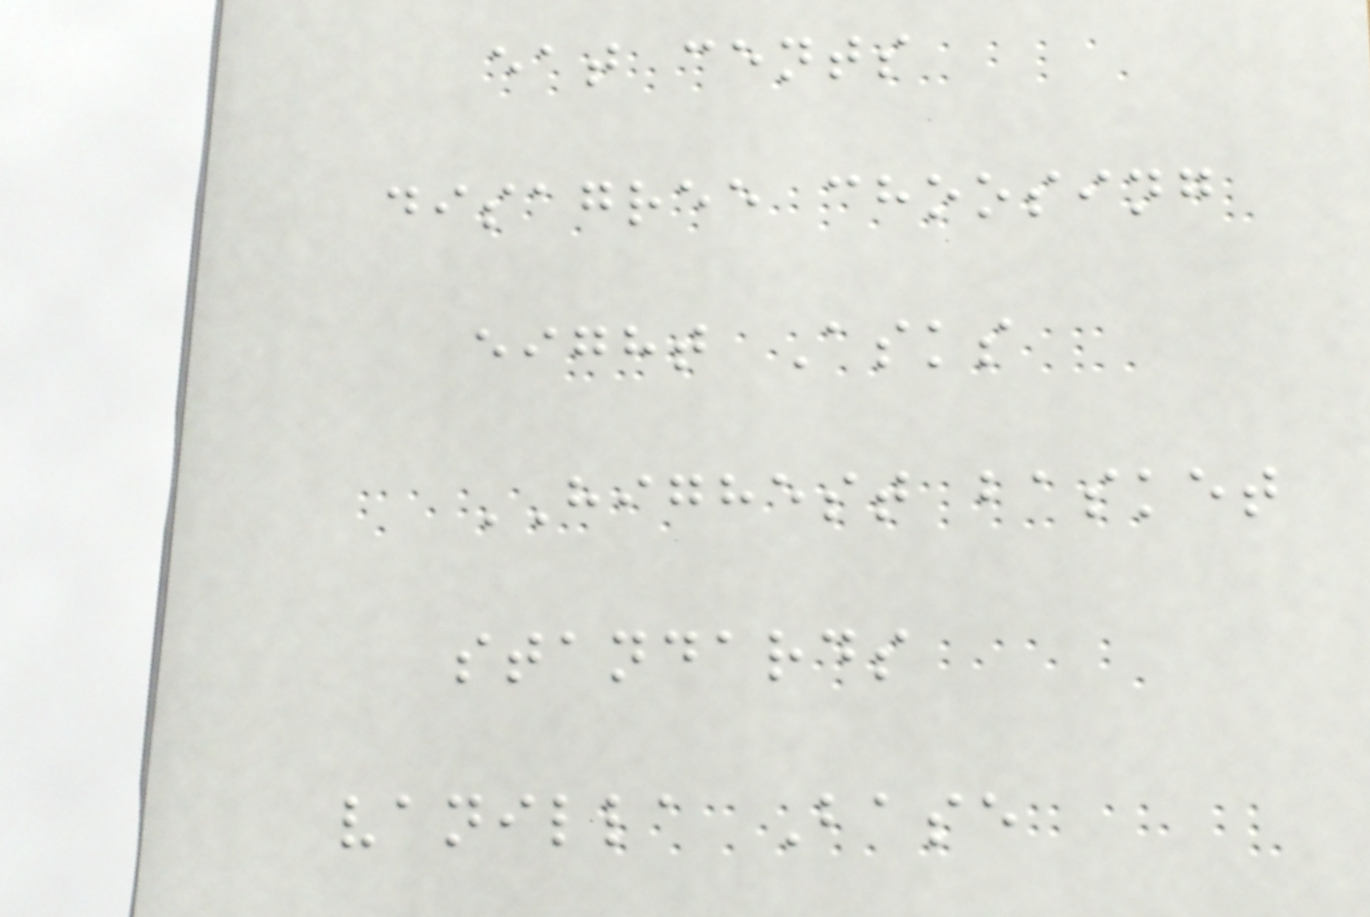eat cents
disagree choosing
eight Asks
HIGHEST basket
standards
vanilla Base
